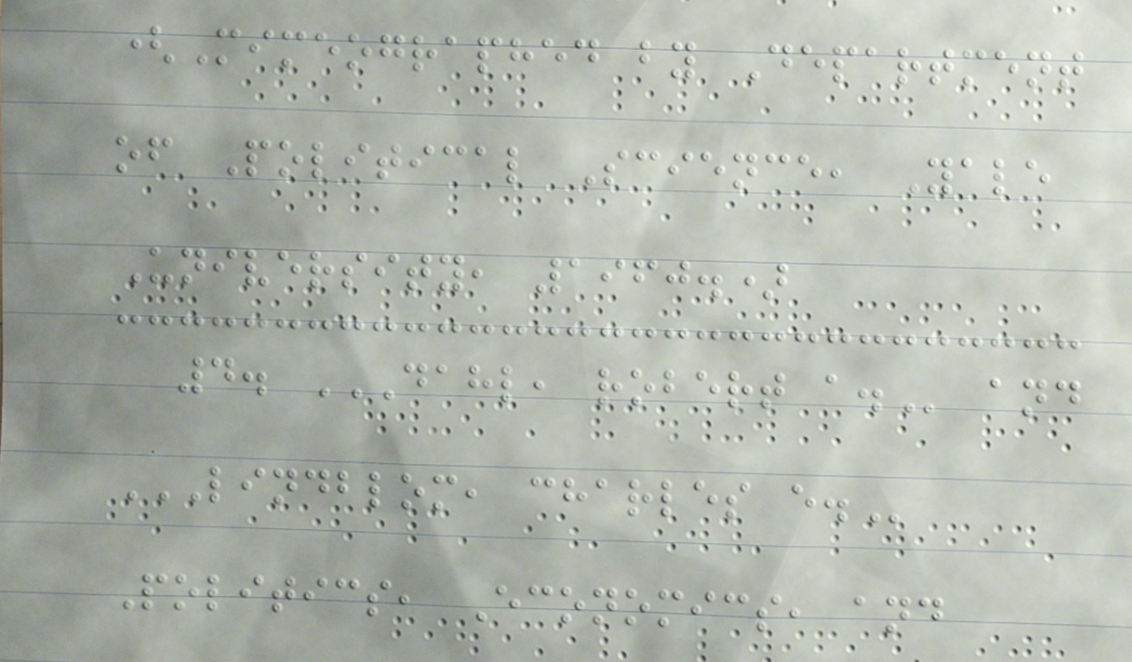(Mimeographed by Department
of Political Science, Yale
University, 1960.)
4. DAHL, ROBERT A. and
LINDBLOM, CHARLES E.
Politics, Economics, and
